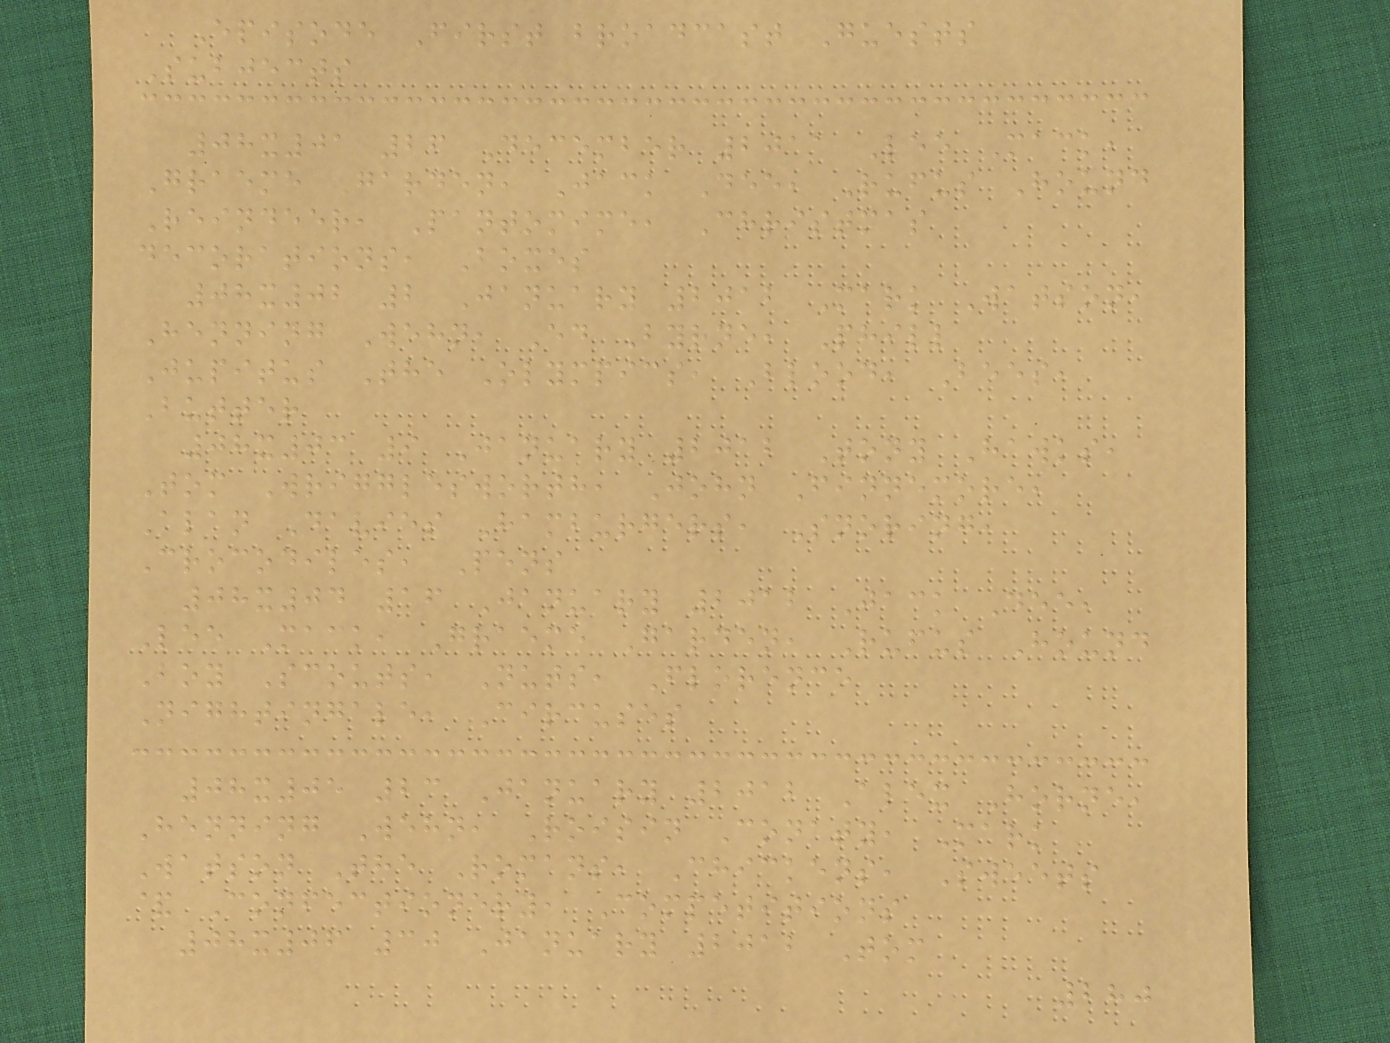Episode First broadcast Guests
Subjects
08x01 26 December 2011 Lee Mack,
Graeme Garden, Jack Dee, Rufus Hound
Reindeer, Pantomime, Christmas
decorations, Boxes
08x02 2 January 2012 Mark Watson,
Henning Wehn, Ed Byrne, Phill
Jupitus The Olympics, Blood, Bees,
Butter
08x03 9 January 2012 Tony Hawks,
Tom Wrigglesworth, John Finnemore,
Alan Davies Hamburgers, Snoring,
Crocodiles, Pens
08x04 16 January 2012 Jack Dee,
Lee Mack, Graeme Garden, Rufus Hound
Boy Scouts, Nuts, Florence
Nightingale, Circuses
08x05 23 January 2012 Alex Horne,
Henning Wehn, Roisin Conaty, Mark
Watson The Romans, Chickens, Sweets
& Confectionery, Competitions
08x06 30 January 2012 Tom
280
